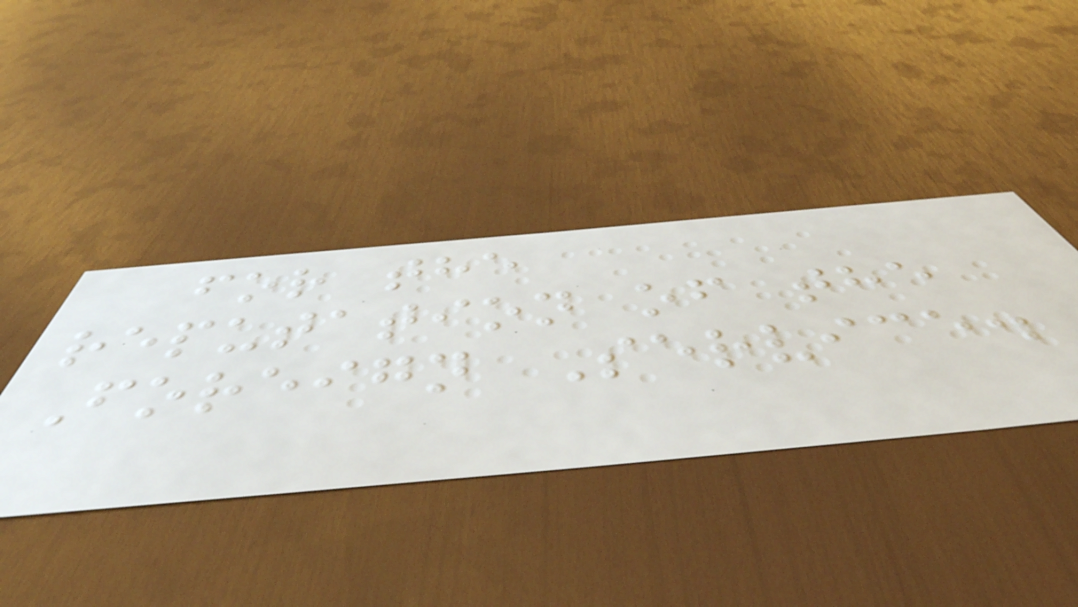for the
reputation of the
Foreign Service.
